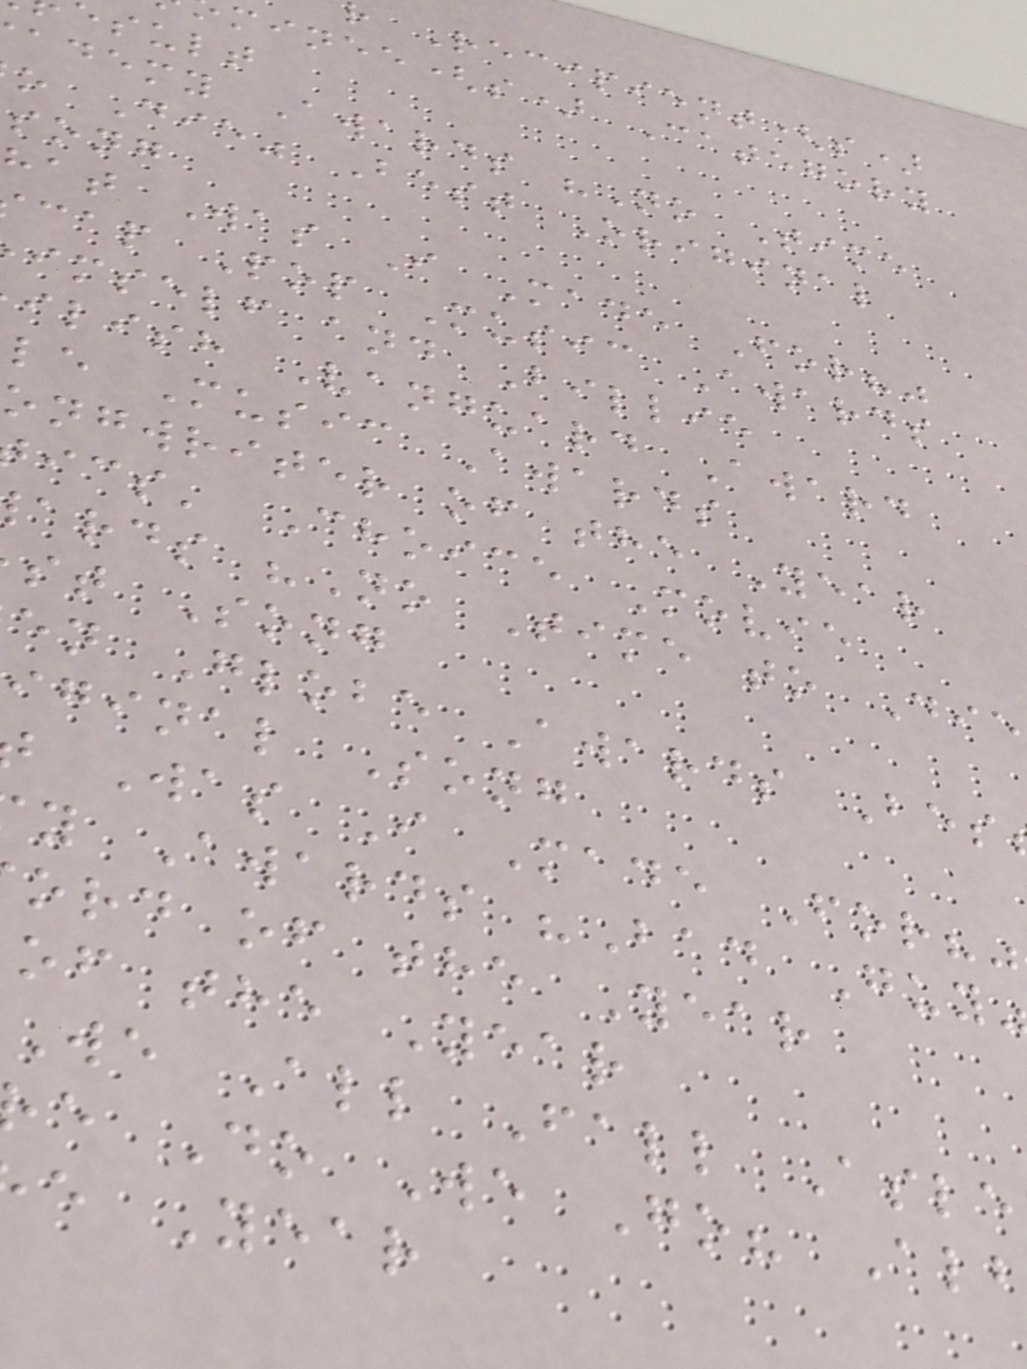Recipient(s)
minee(s) Category
sult
ademy Awards "No Time
o Die" Best Original
song
hat Was I Made For?"
cap Pop Music Awards
imself and Billie
ilish Vanguard Award
le Music Awards
ongwriter of the Year
ics' Choice Movie
ards "No Time to Die
st Song
en Globe Awards Bes
iginal Song
Was I Made For?"
y Awards "Bad Guy
ord of the Year
of the Year
We All Fall Asle
e Do We Go? Alb
e Year
